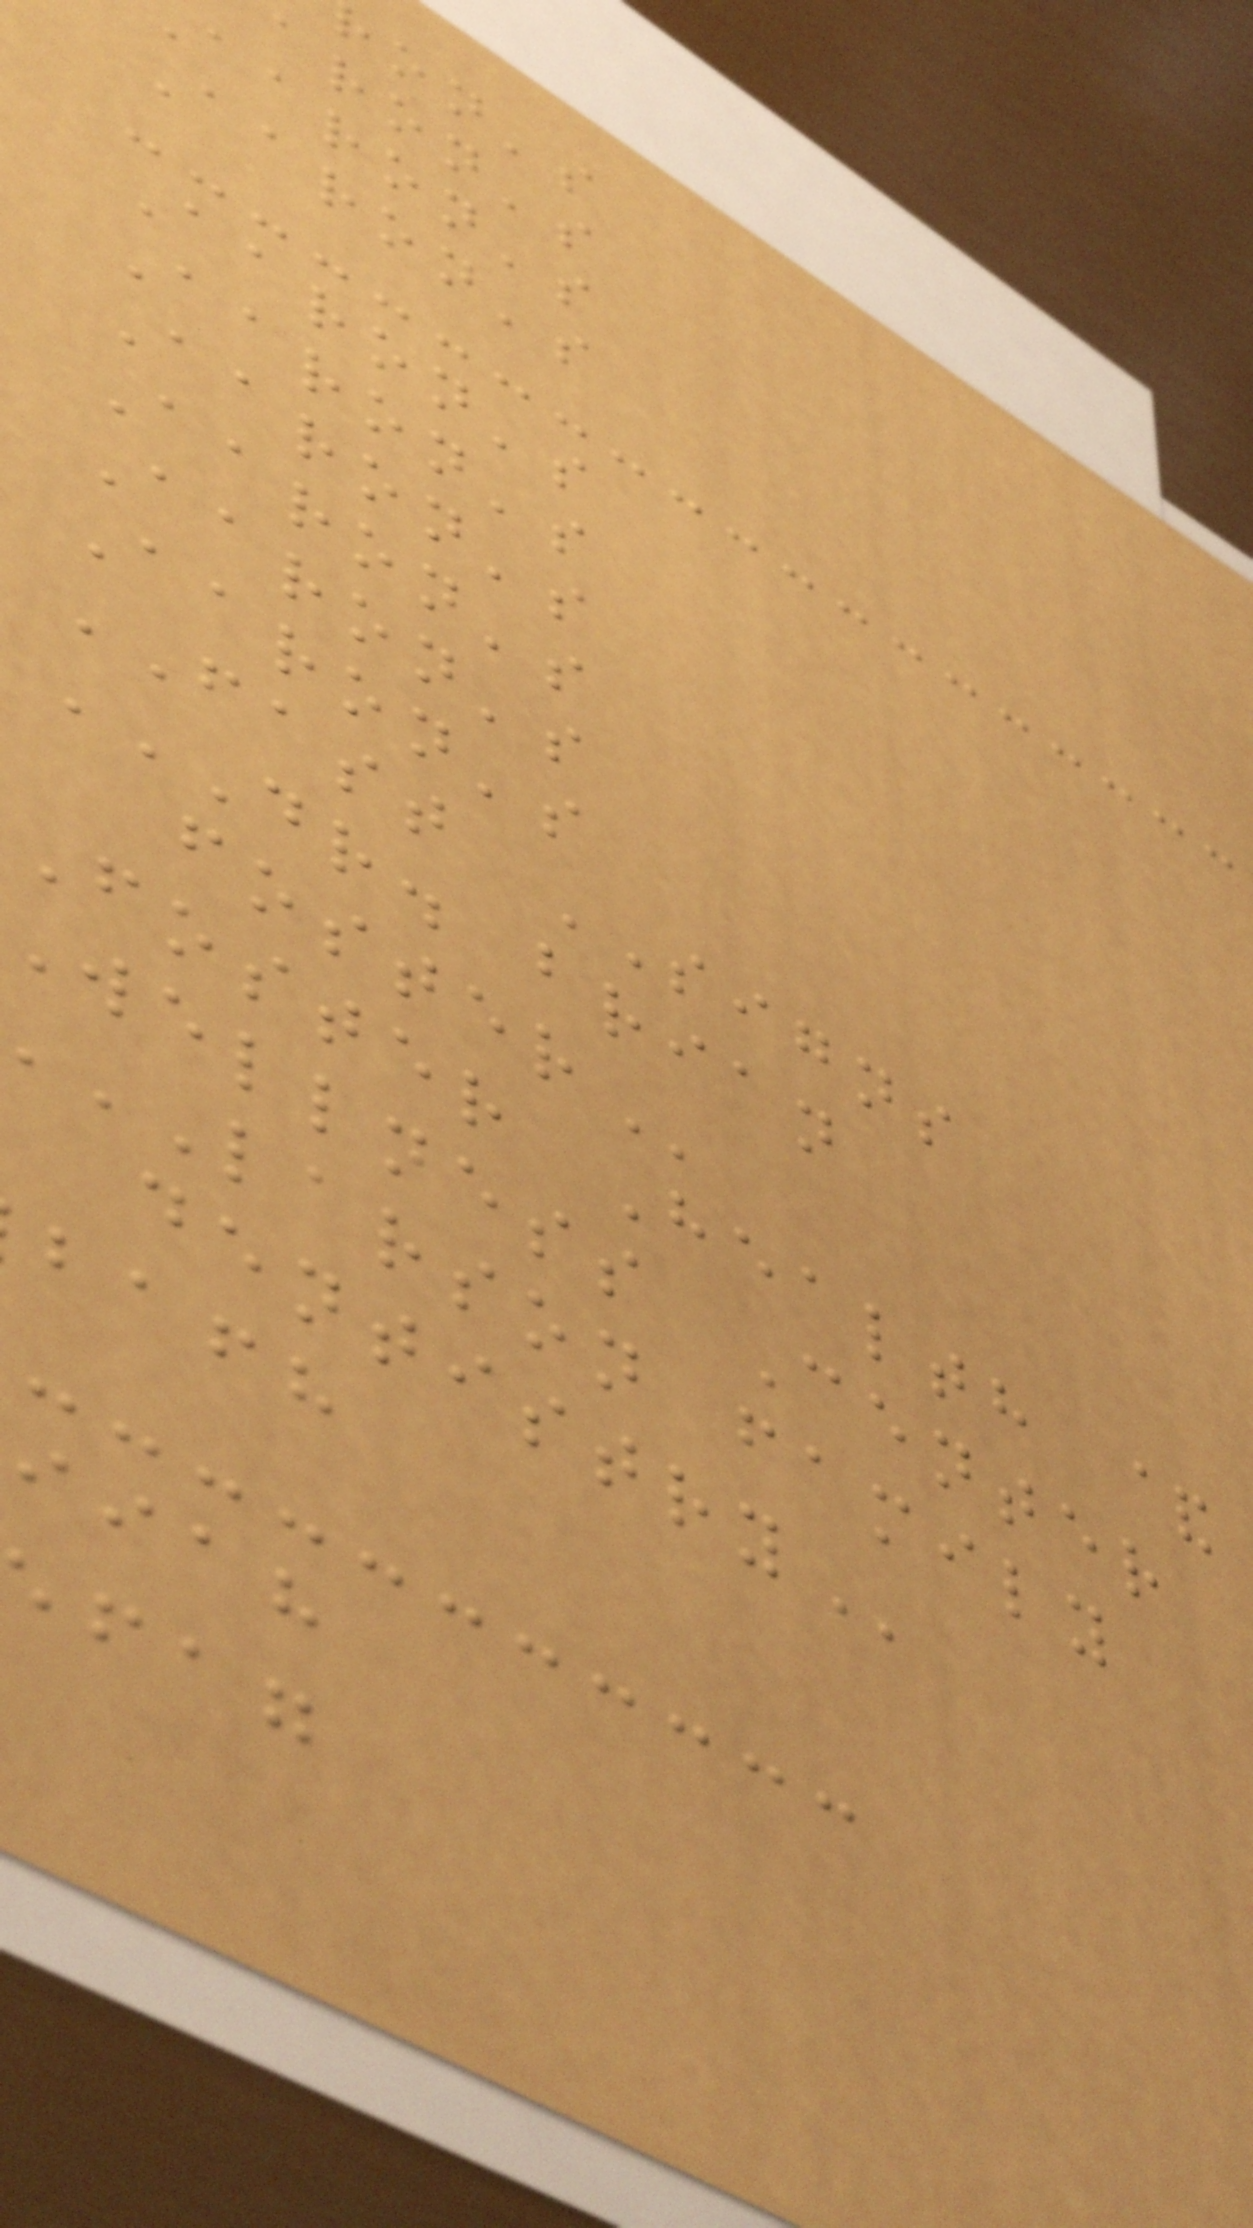on's
aron's
aaron's
Aaron's
Aaron's
Aaron's
Aaron's
Aaron's
Aaron's
Aaron's
FAST SIGNS
DR. BRIAN
Foster Health &
wellness Center
LARSON family
bafh
iiah
